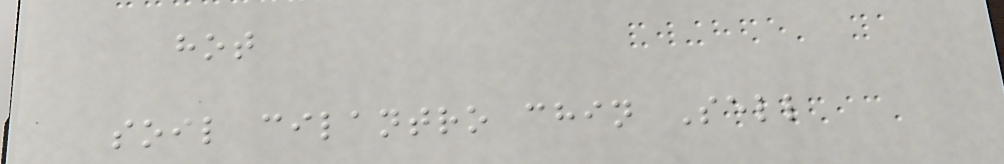hot
soil cilantro chin Sell
